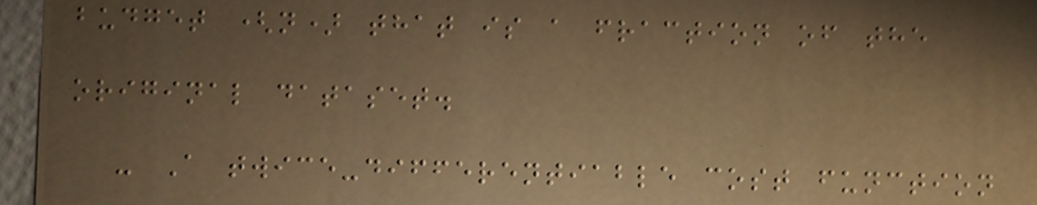budget (n) that is a fraction of the
original dataset.
- A twice-differentiable cost function
